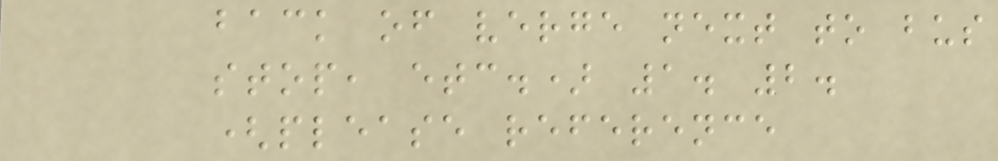back of verge next to bus
stop, etc.) 1. 2.
(please reference
